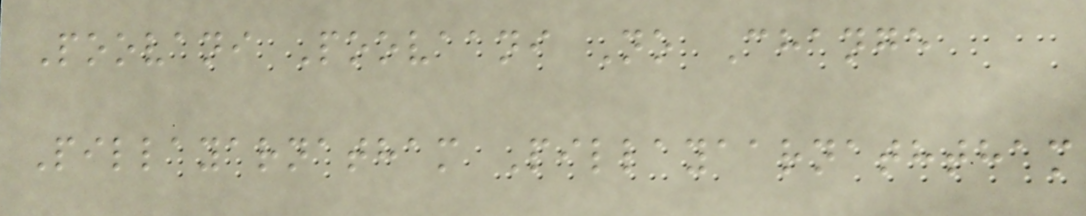Poovani Poovaani No Change
Pillayarnatham Pillayaarnaththam
